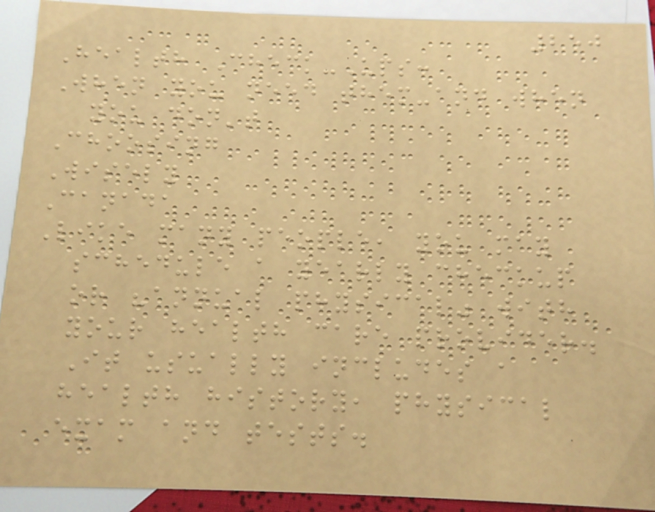250
Health Check-Ups:
When you need them-and when
you don't
Choosing
Wisely
Canada
Like many people, you may
schedule a yearly checkup
or "annual physical" with
your health care provider.
It usually includes a
health history, physical
exam and tests.
